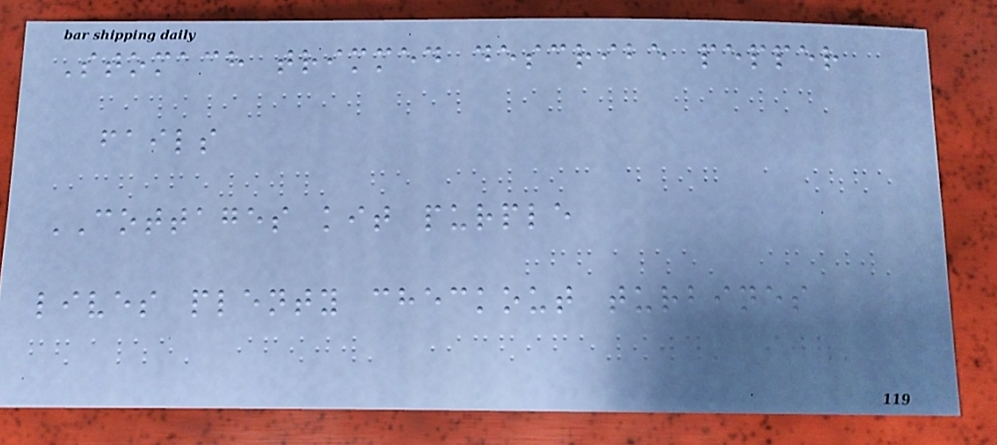Stomach trimmed describe pepper
fails
COTTAGES kit purple
lives plenty checkout turbines
